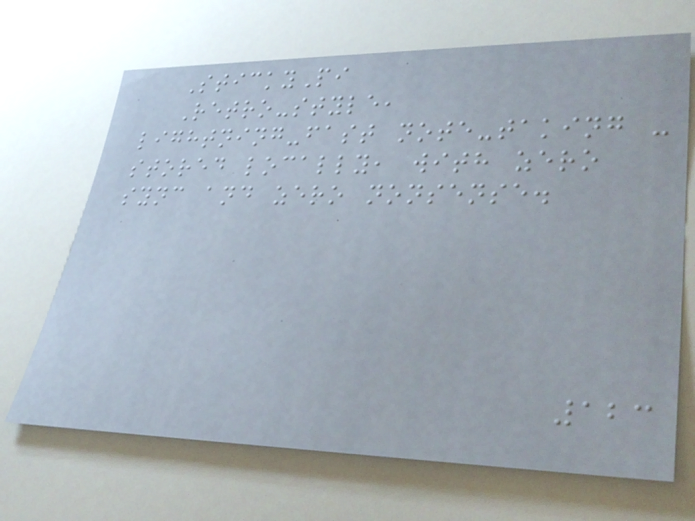StickyPi
Retro-style,
lightning-fast note-taking -
stored locally, with zero
sync and zero nonsense.
123
